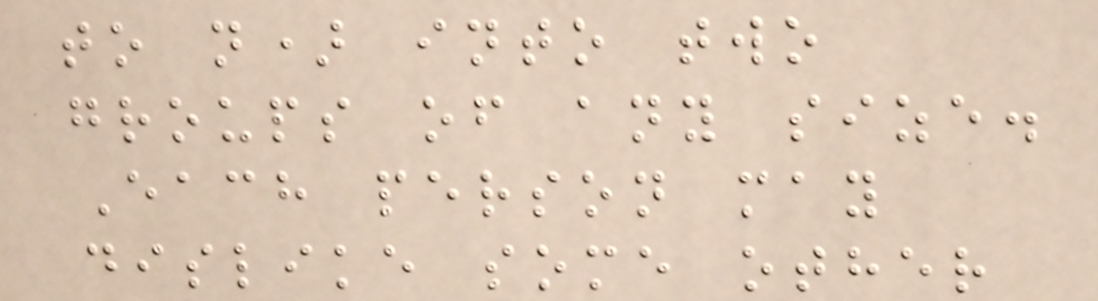to n) into two
groups of any size.
Each person may
dislike some other
